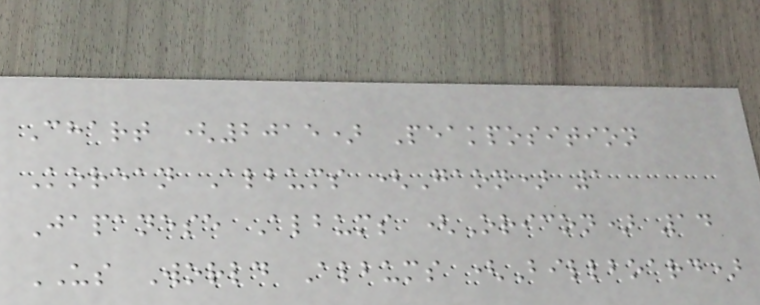Chart (2015) Peakposition
Korean Albums (Gaon) 1
Japanese Albums (Oricon) 14
US World Albums (Billboard)
